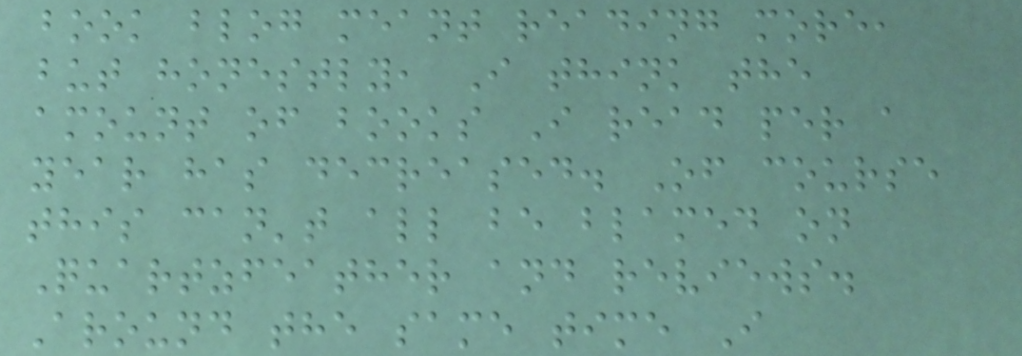book blog meant reading more,
but honestly, I think the
amount of books I read per a
year has decreased. Of course
this can't all be blamed on
Quartzfeather and reviews.
Around the same time I
